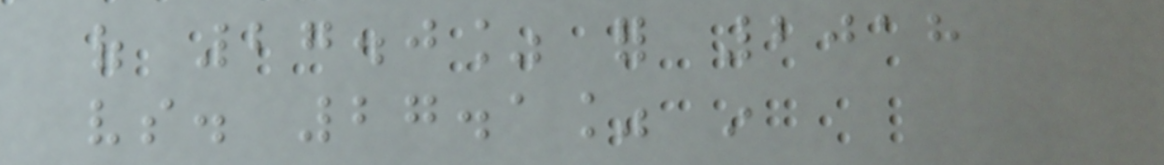of 27.0% for 2018
vs. 27.1% in
